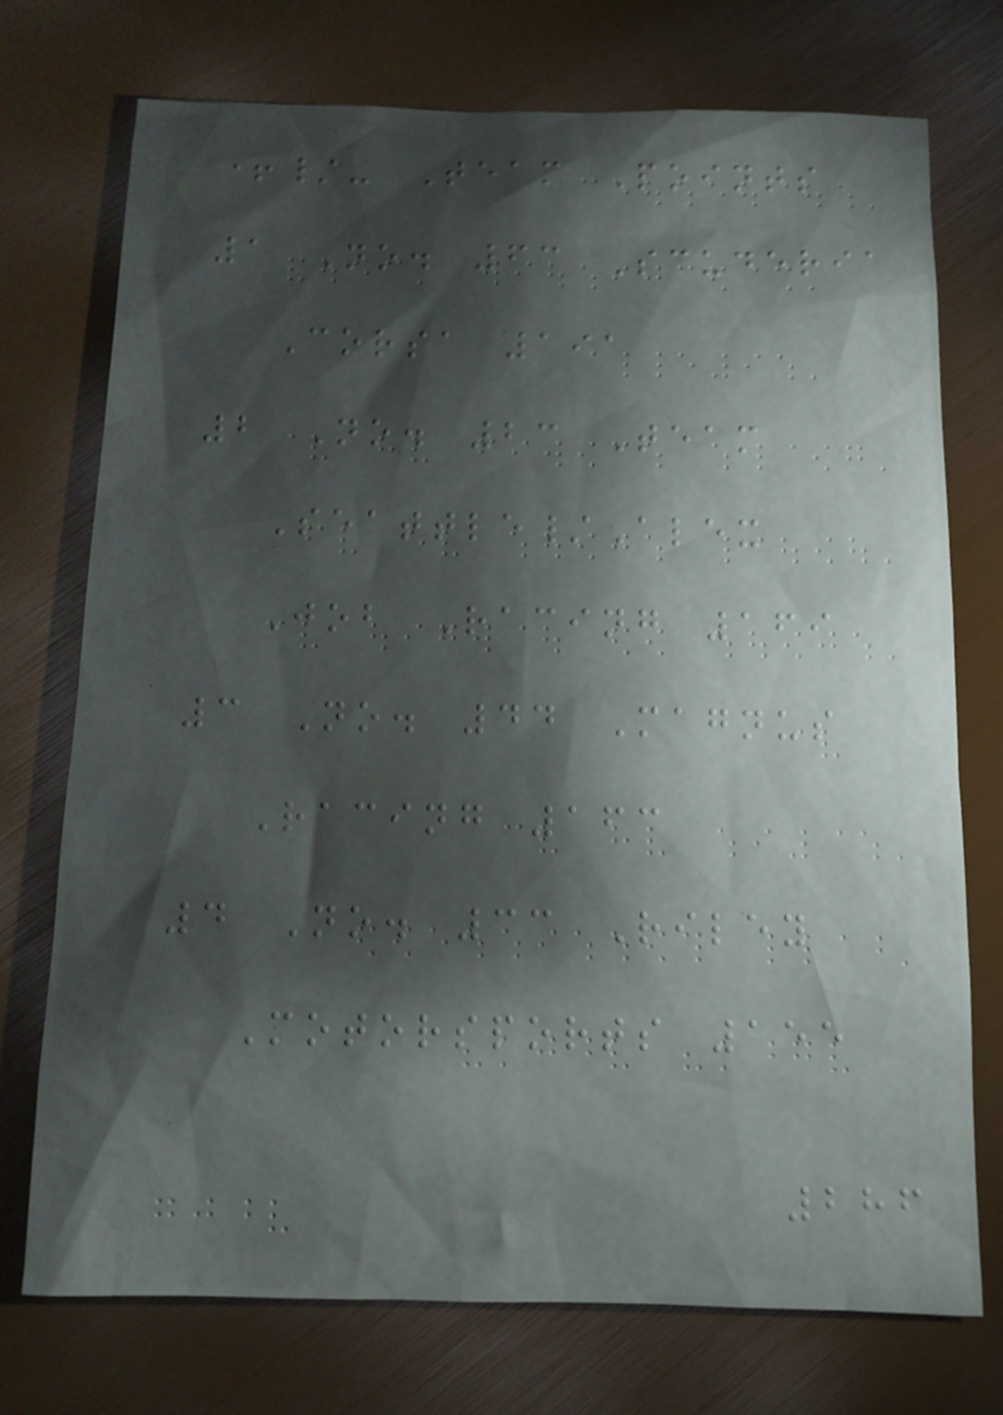+/- Team Points
1 No. 63 Scuderia
Corsa 191
2 No. 23 Team
Seattle/Alex
Job Racing 169
3 No. 44 Magnus
Racing 163
4 No. 33 Riley
Motorsports 155
286
